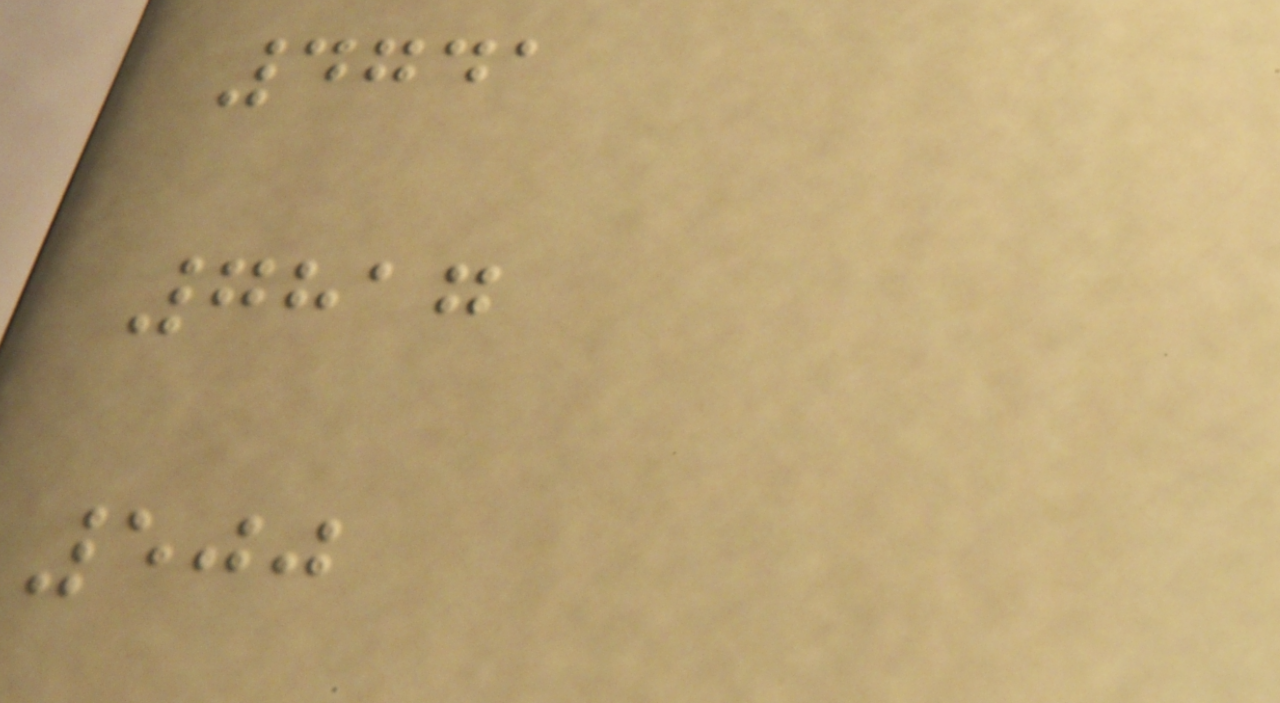4741
7817
500
